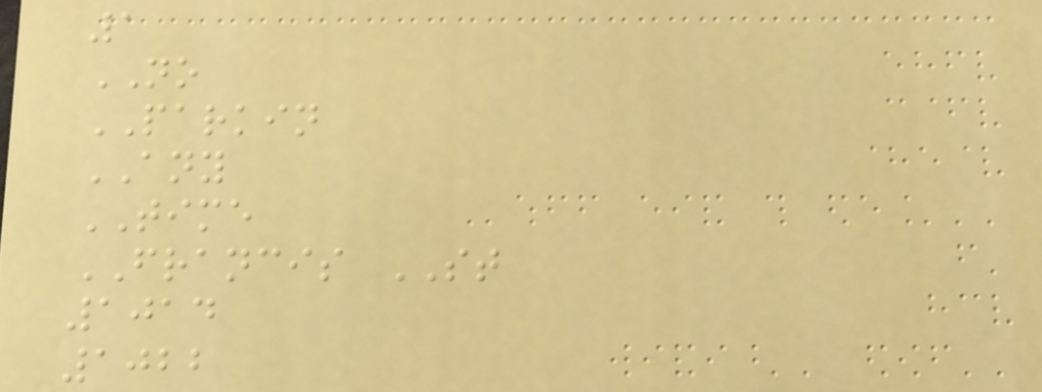1
NO
PARKIN
ANY
TIME
FRANCIS ST
1014
1022
